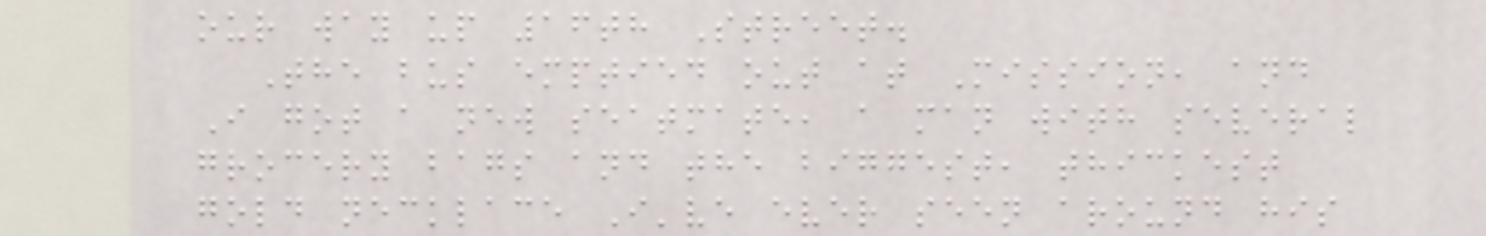our way up 16th Street.
The bus emptied out at Mission, and
I got a new seatmate, a man with several
grocery bags and the biggest, thickest
gold necklace I've ever seen around his
